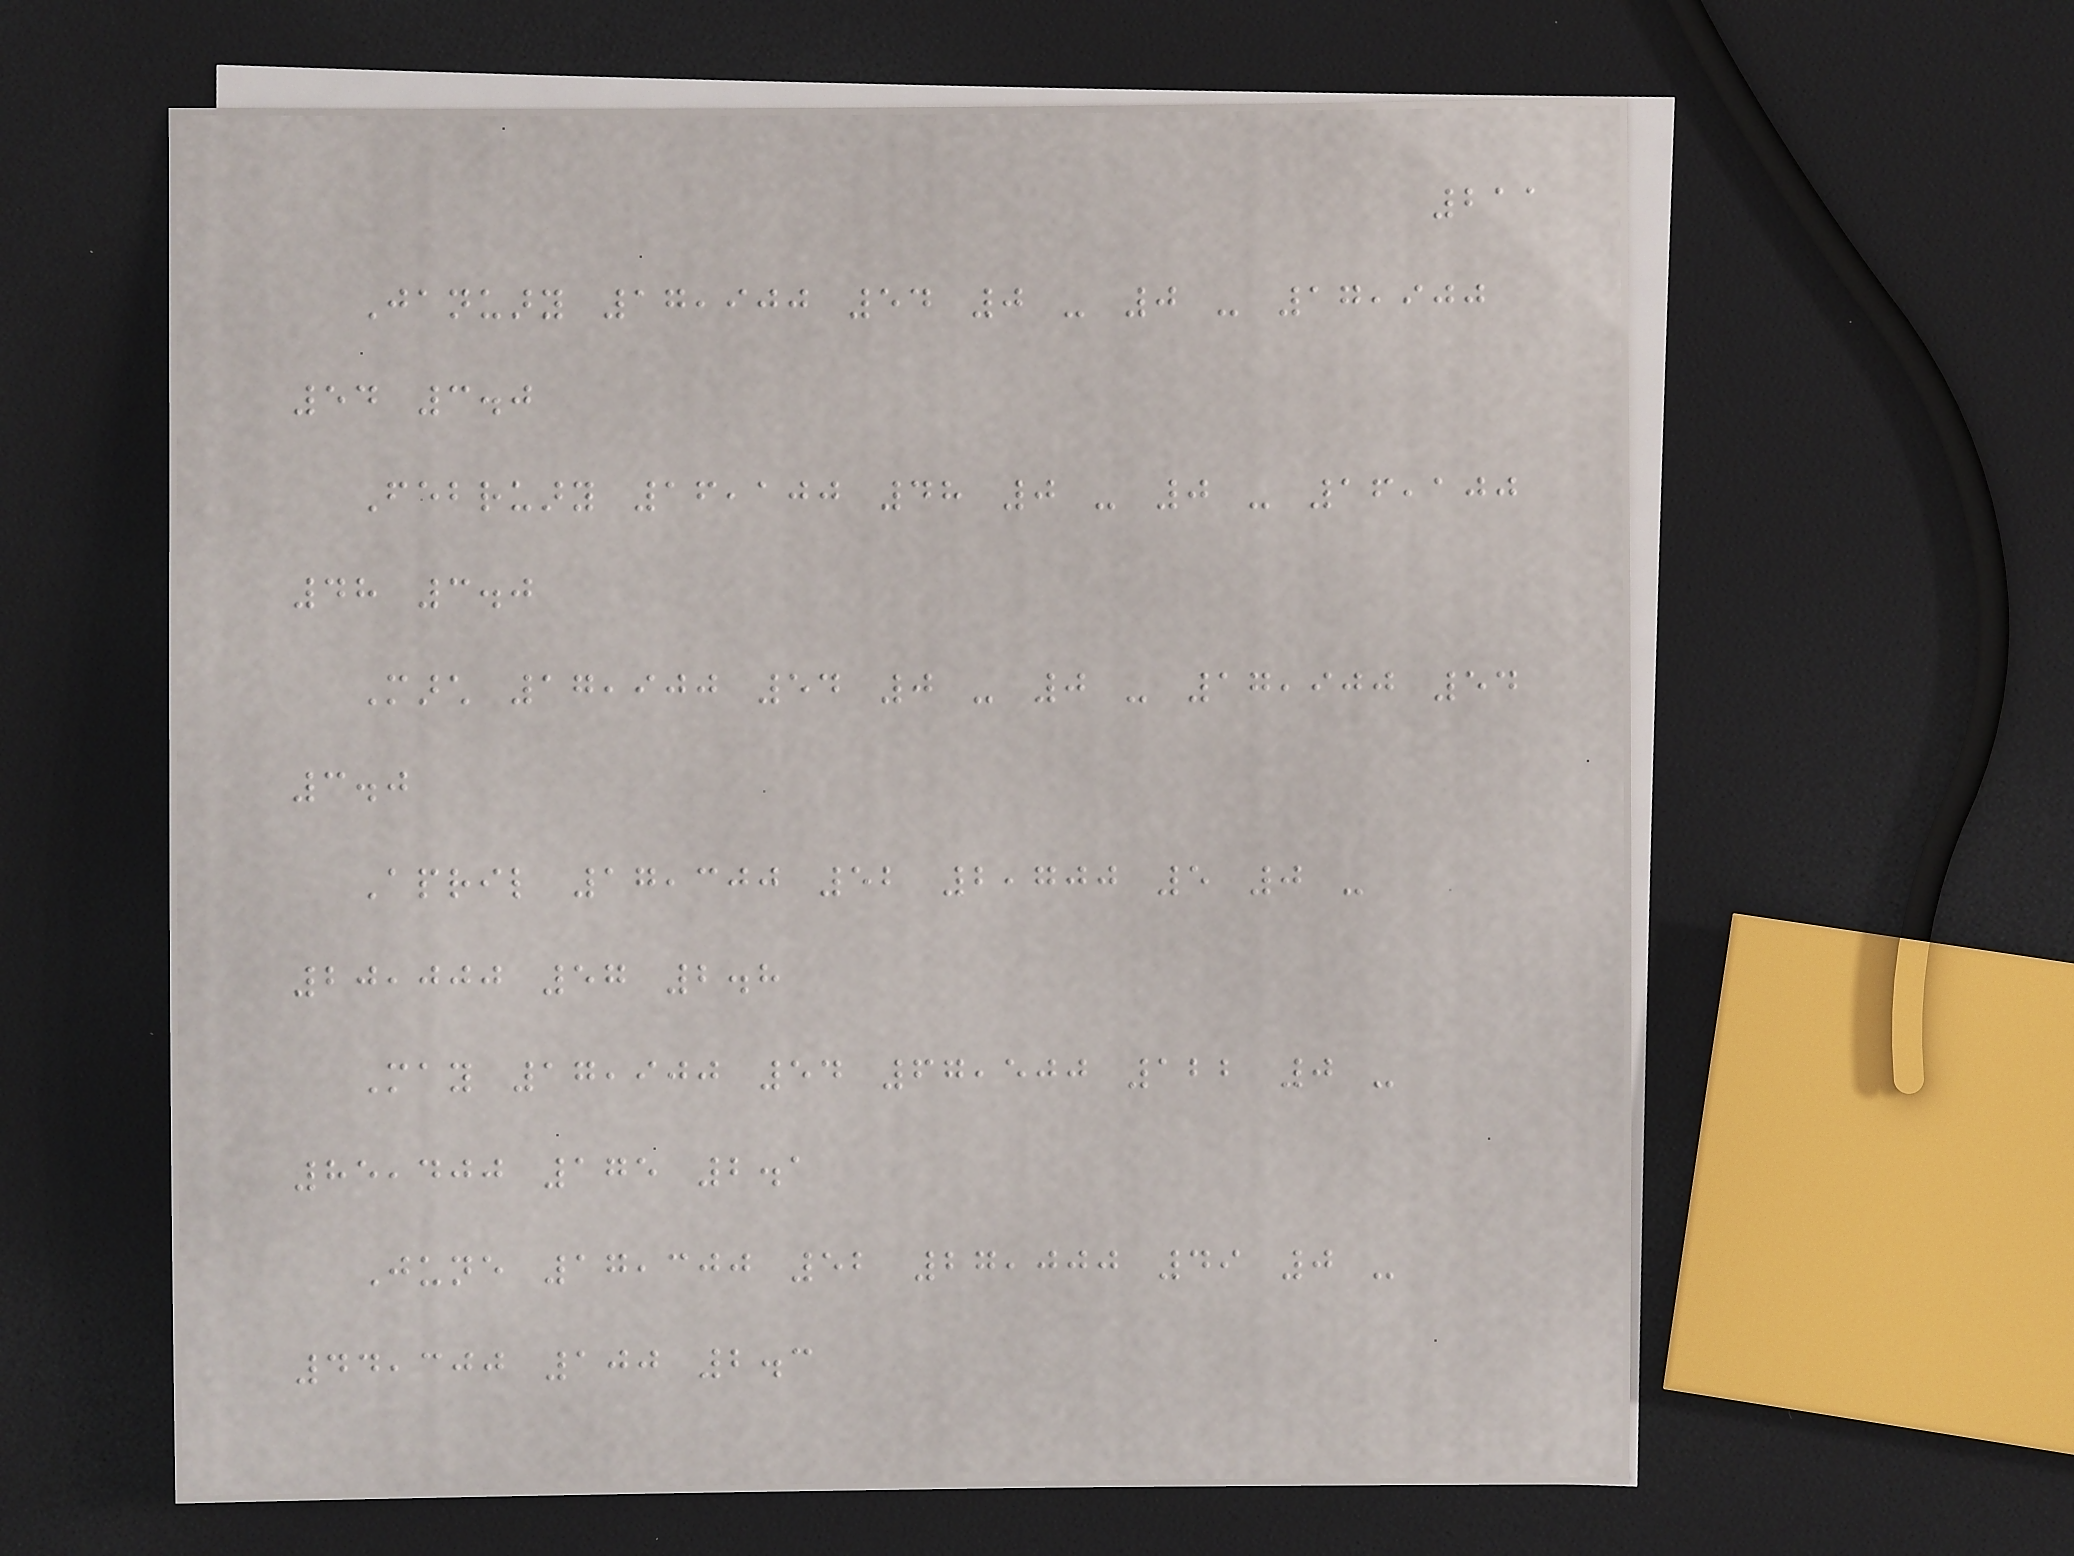211
January 17,900 54 0 - 0 - 17,900
54 3.0
February 16,100 48 0 - 0 - 16,100
48 3.0
March 17,900 54 0 - 0 - 17,900 54
3.0
April 17,300 52 2,700 5 0 -
20,000 57 2.8
May 17,900 54 67,500 122 0 -
85,400 175 2.1
June 17,300 52 27,000 49 0 -
44,300 100 2.3
